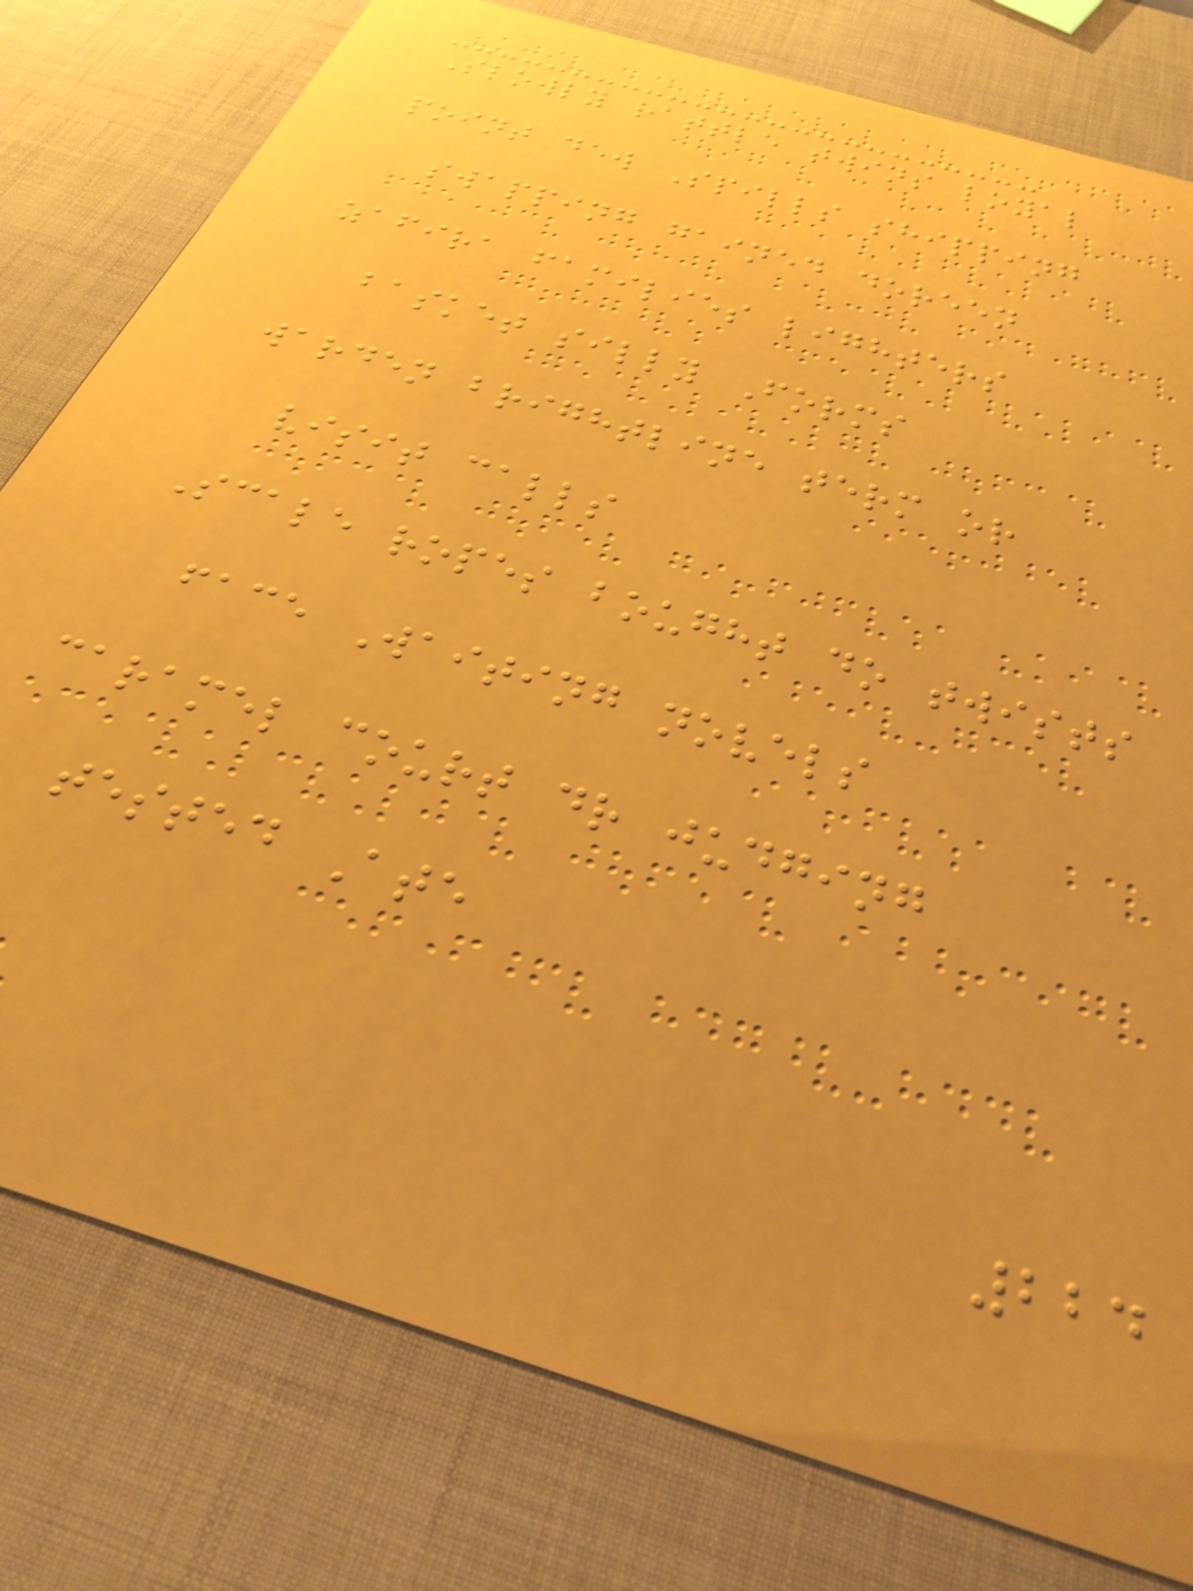Slowly rattle twins loyal
point dew Spills shipping
swapping gained doreen
zafira families lighters
basket silly Forms
warden brightline term or
visit calls
Scale ropes bought do twists
face Waiting novels
caramel court dr judging
tested Ate
224
